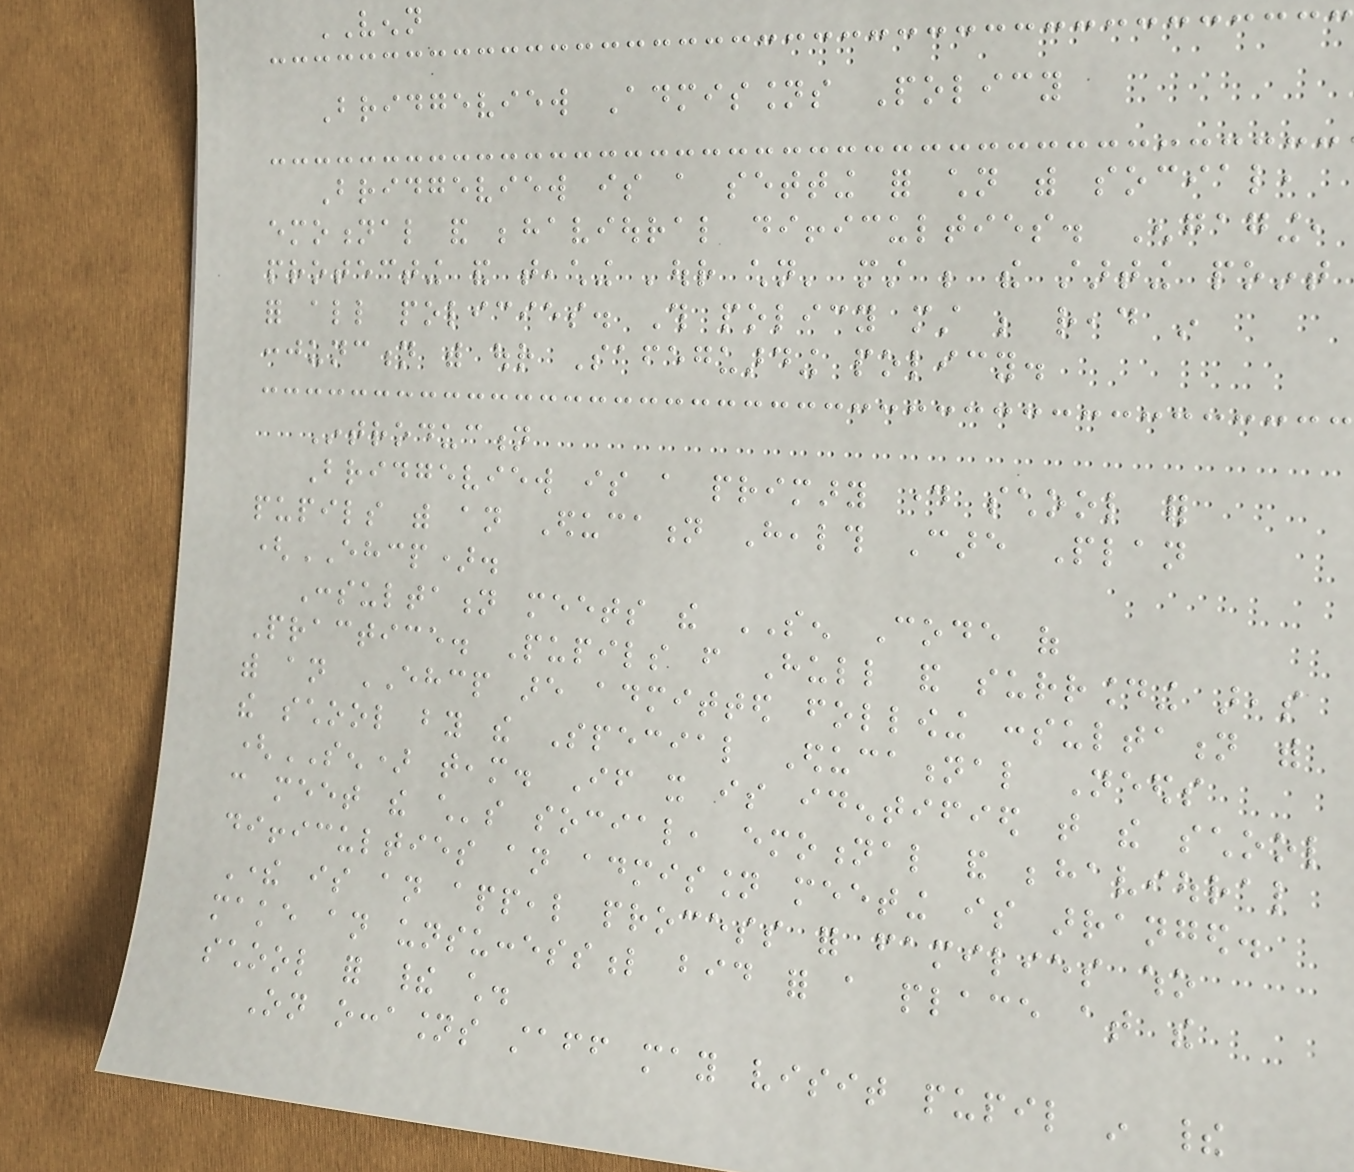VENN
Bridgeview Admissions Policy
Bridgeview is a setting for children with social,
emotional and behavioural difficulties. Engaging,
protecting and teaching 'our children' must be the starting point
for all policies. This policy must be read in
conjunction with our Safeguarding policy.
Introduction
Bridgeview is a primary day school for
pupils with an Education Health Care Plan
(EHCP).
Consultation meets the SEN Code of
Practice. Pupils from Hull and surrounding areas
with an EHCP are admitted following consultation with
the school by the Special Educational Needs
(SEN) team. If it is identified that the school
can meet the child's social, emotional and behavioural
difficulties an admission meeting is arranged.
There is an appeal process for families who
make an unsuccessful bid for a place at the
school for their child.
On occasions staff may visit pupil in their
